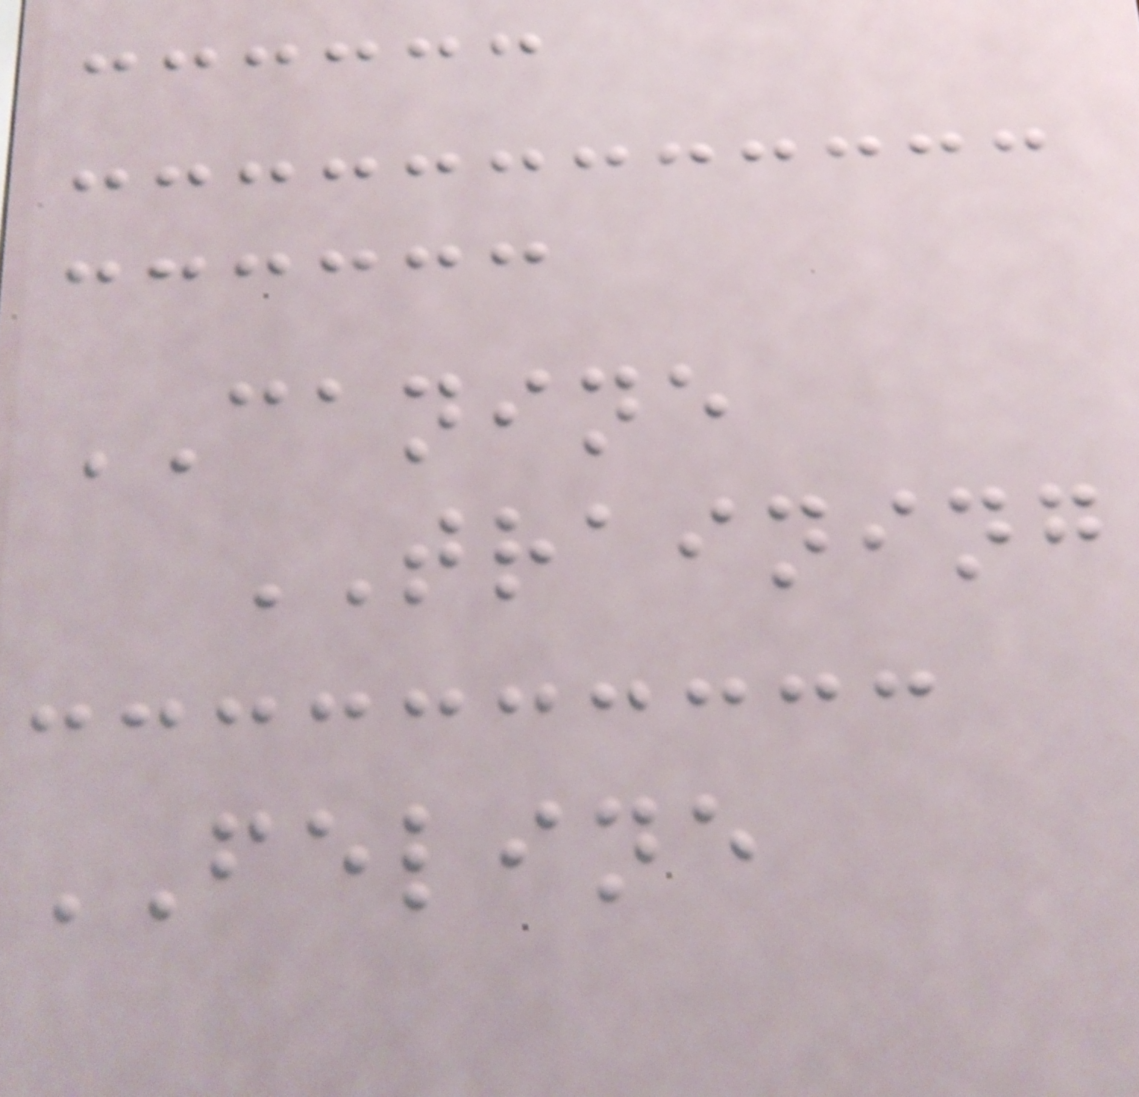CANINE
TRAINING
FELINE
